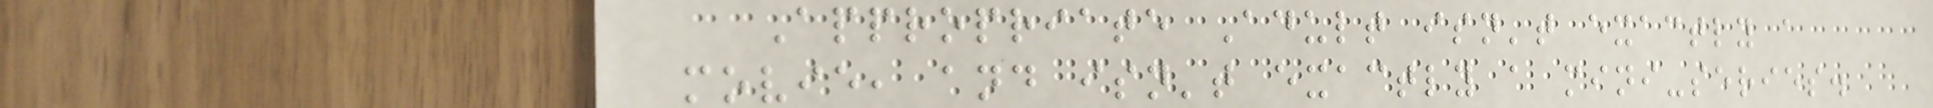Appropriate Adult isn't exactly a
movie, and isn't exactly a mini-series.
